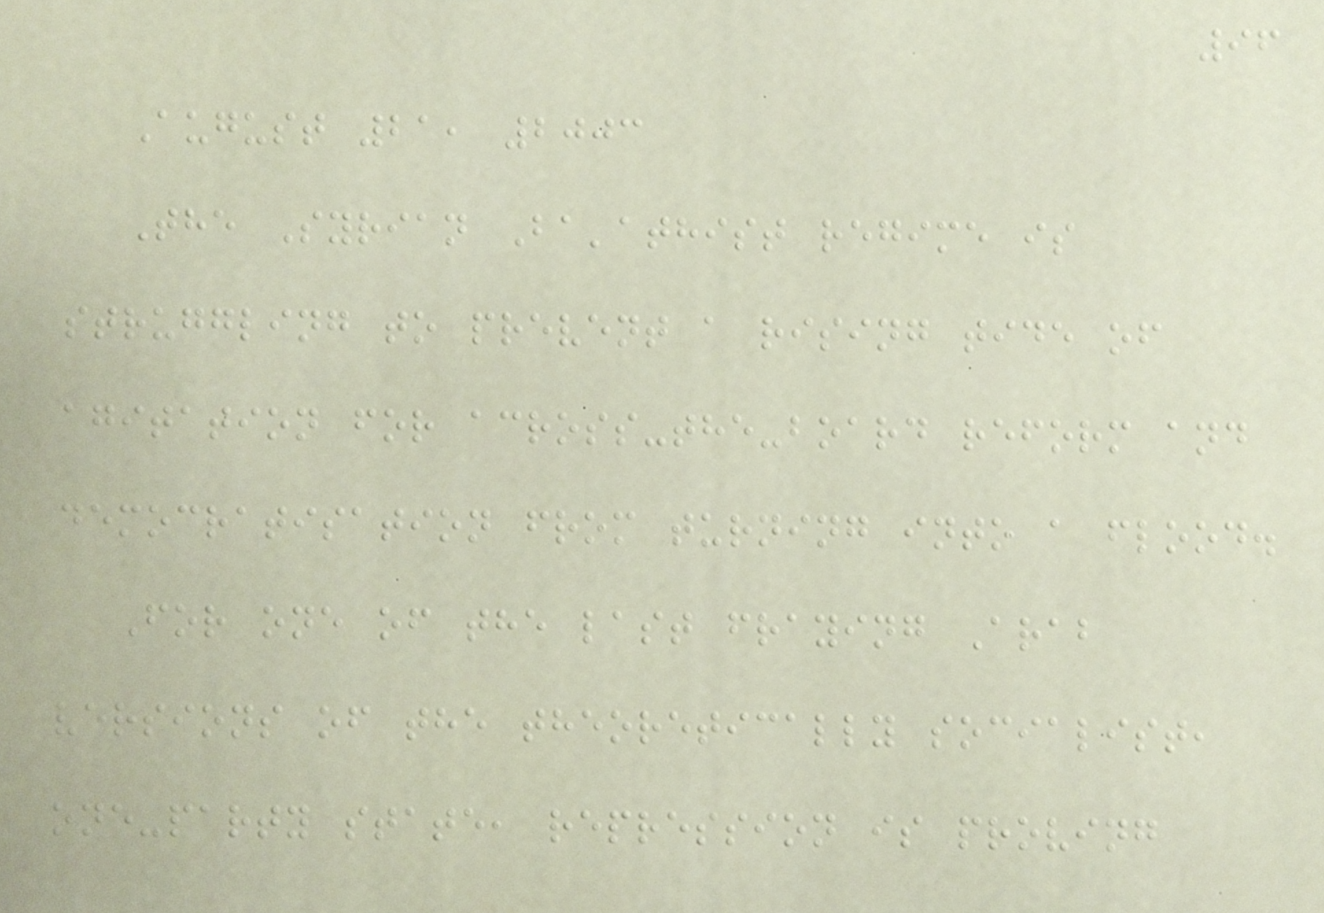96
August 21, 2003
The Syrian Ba'athist regime is
struggling to prevent a rising tide of
agitation for across-the-board reform and
democratisation from turning into a flood.
For one of the last fraying Arab
versions of the theoretically socialist,
one-party state, repression is proving
